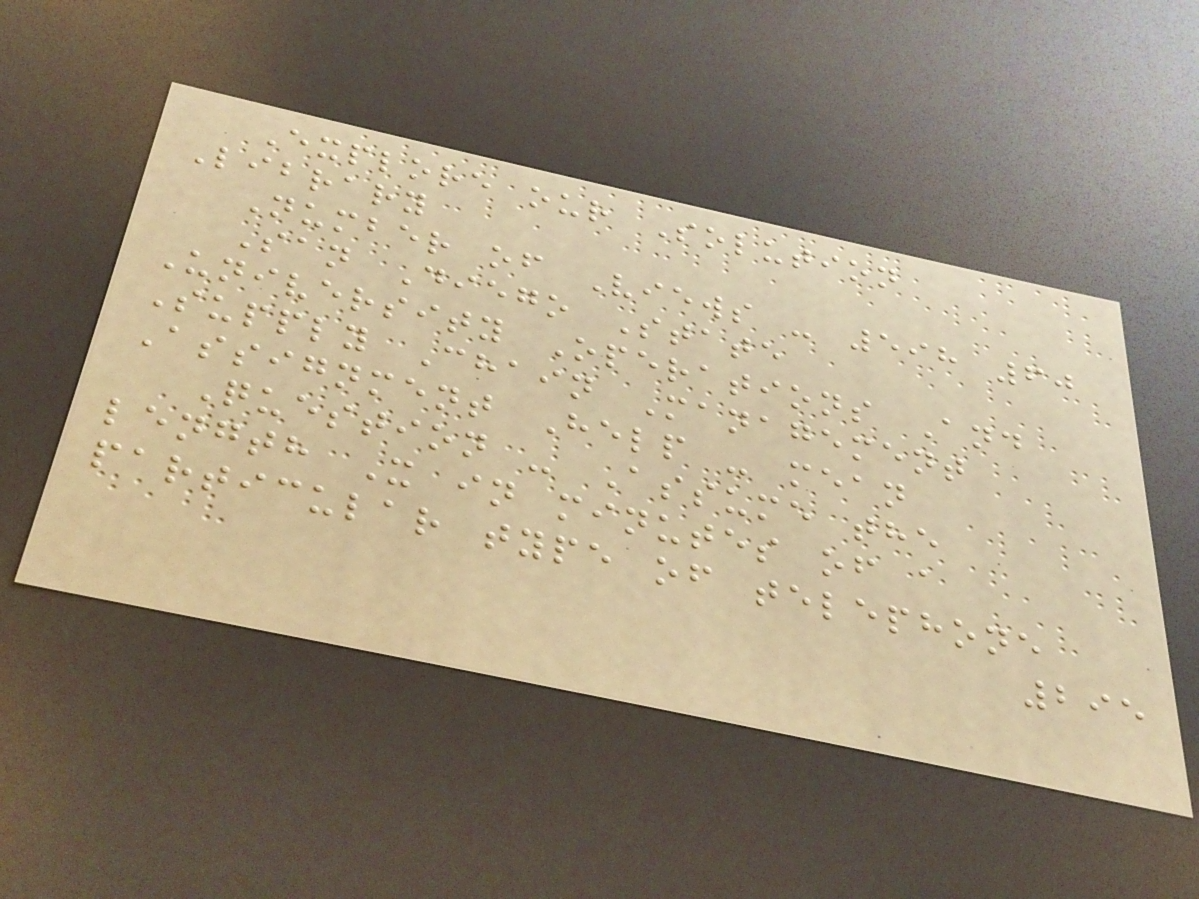Explore our Solution
Library
Number of Views - 598 60
San Diego State
University Operations And
Supply Chain Management
Assignment Help - mean
Question - Assume the
length X in minutes of a
particular type of telephone
295
